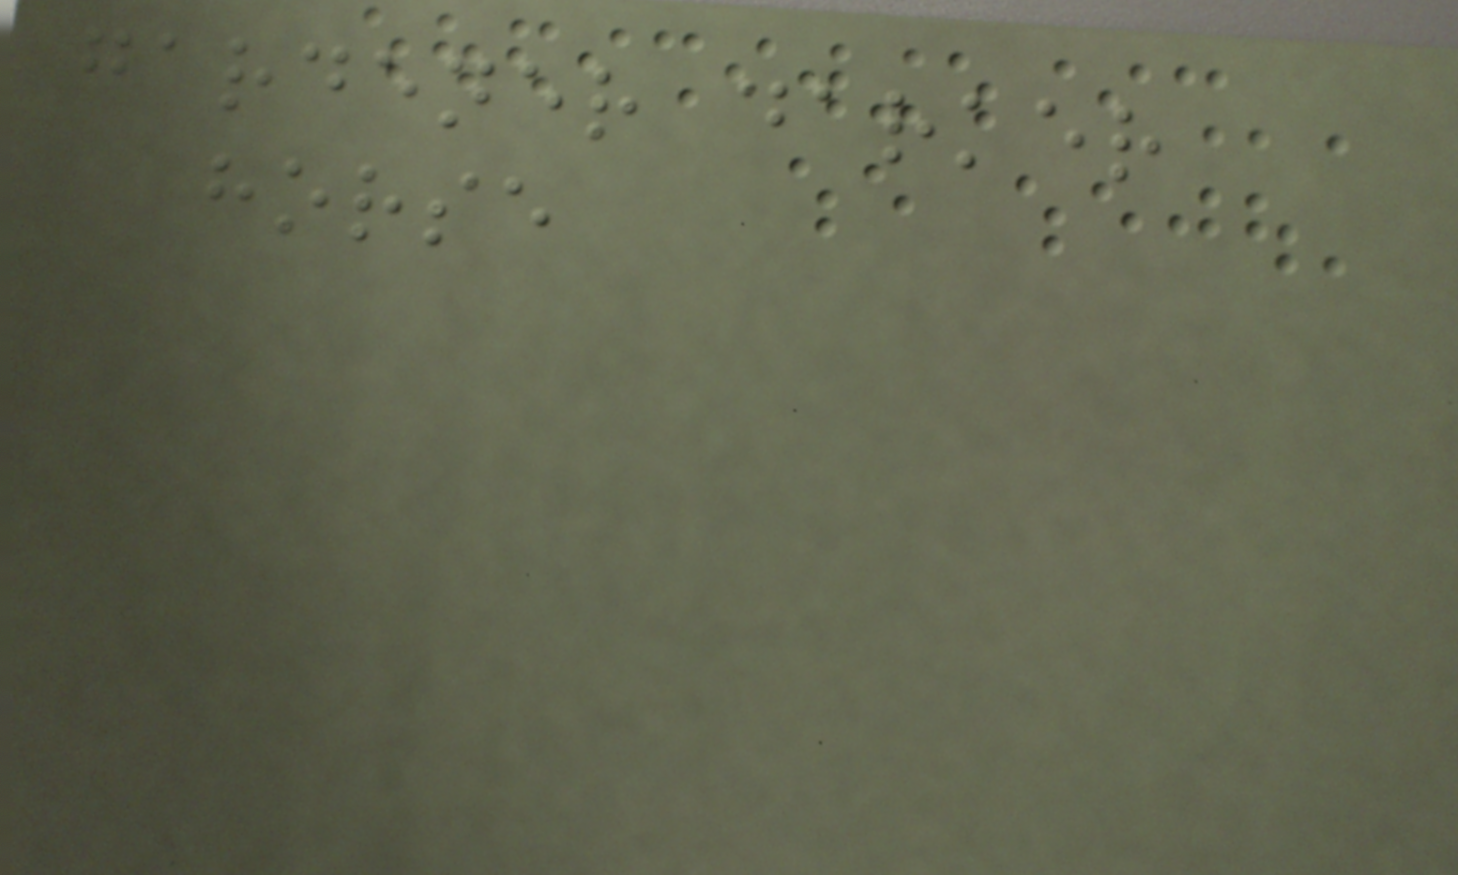gardener darker
horse
